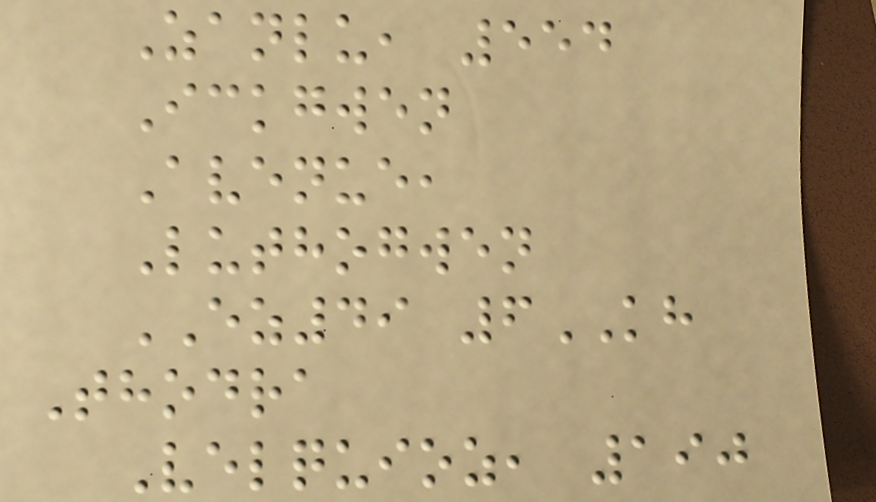Zanlu, 554
Ickgwen
Avenue,
Luthogwen
EZ49 6KH
Thodra
Velquioz, 190
